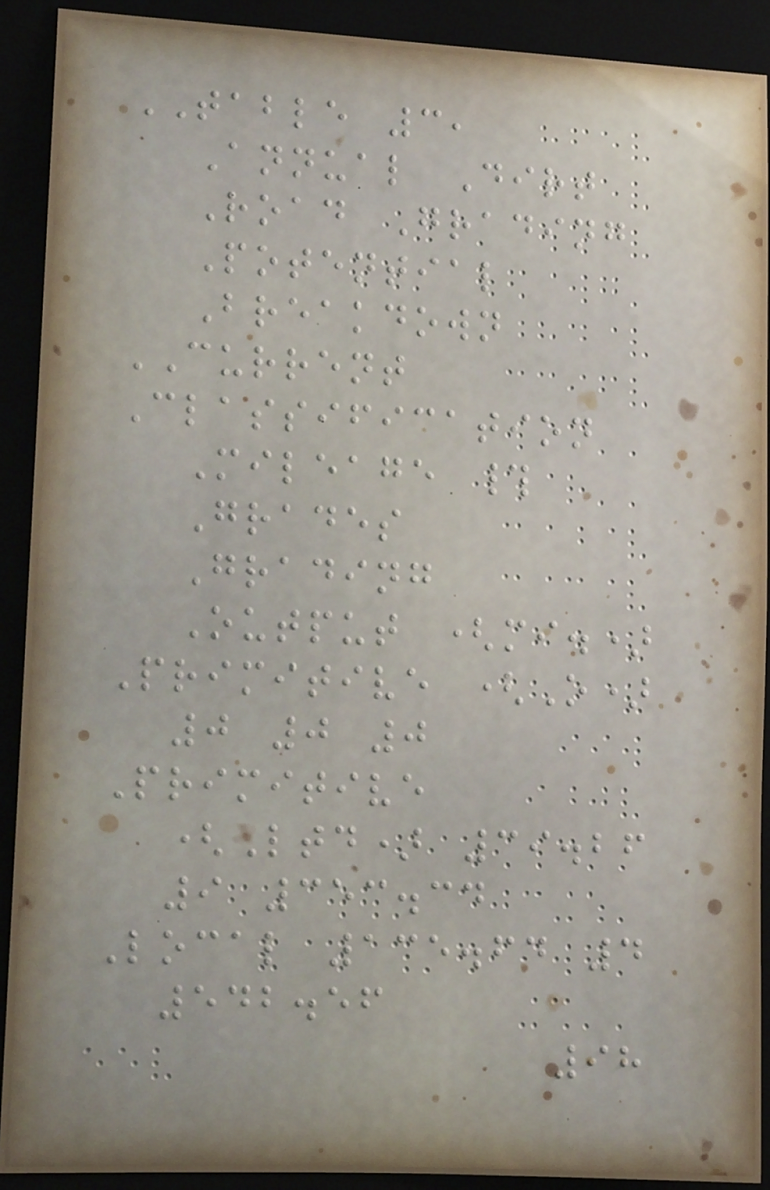TABLE 3,
Annual Dirt
Road Grading
Potential
Breakdown
CURRENT
Classification
Mileage #
Grades
Grading
Output (mi.)
Primitive (O)
0 0 0
Primitive
(Ltd) 39.26
9 353.34
Local 135.64 4
542.56
98
